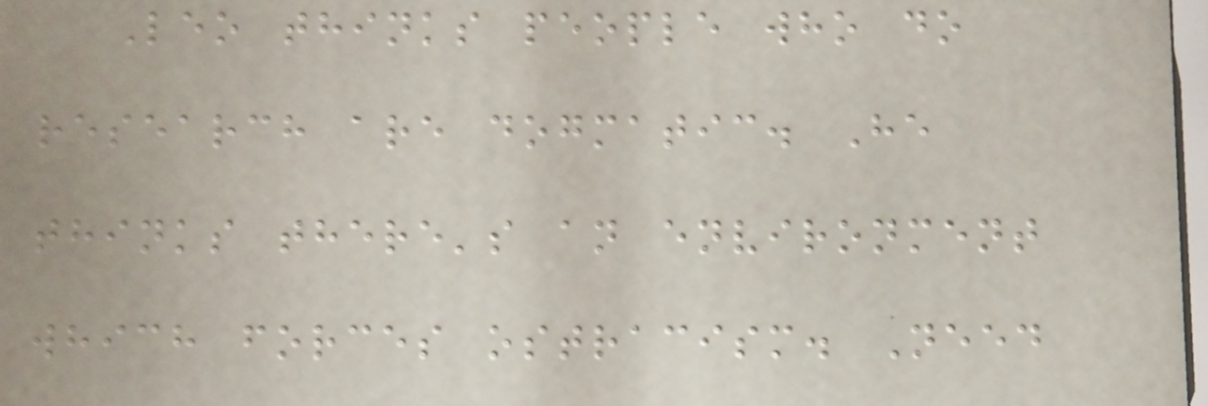Leo thinks people who do
research are dogmatic. He
thinks there's an environment
which forces ostracism. Need
